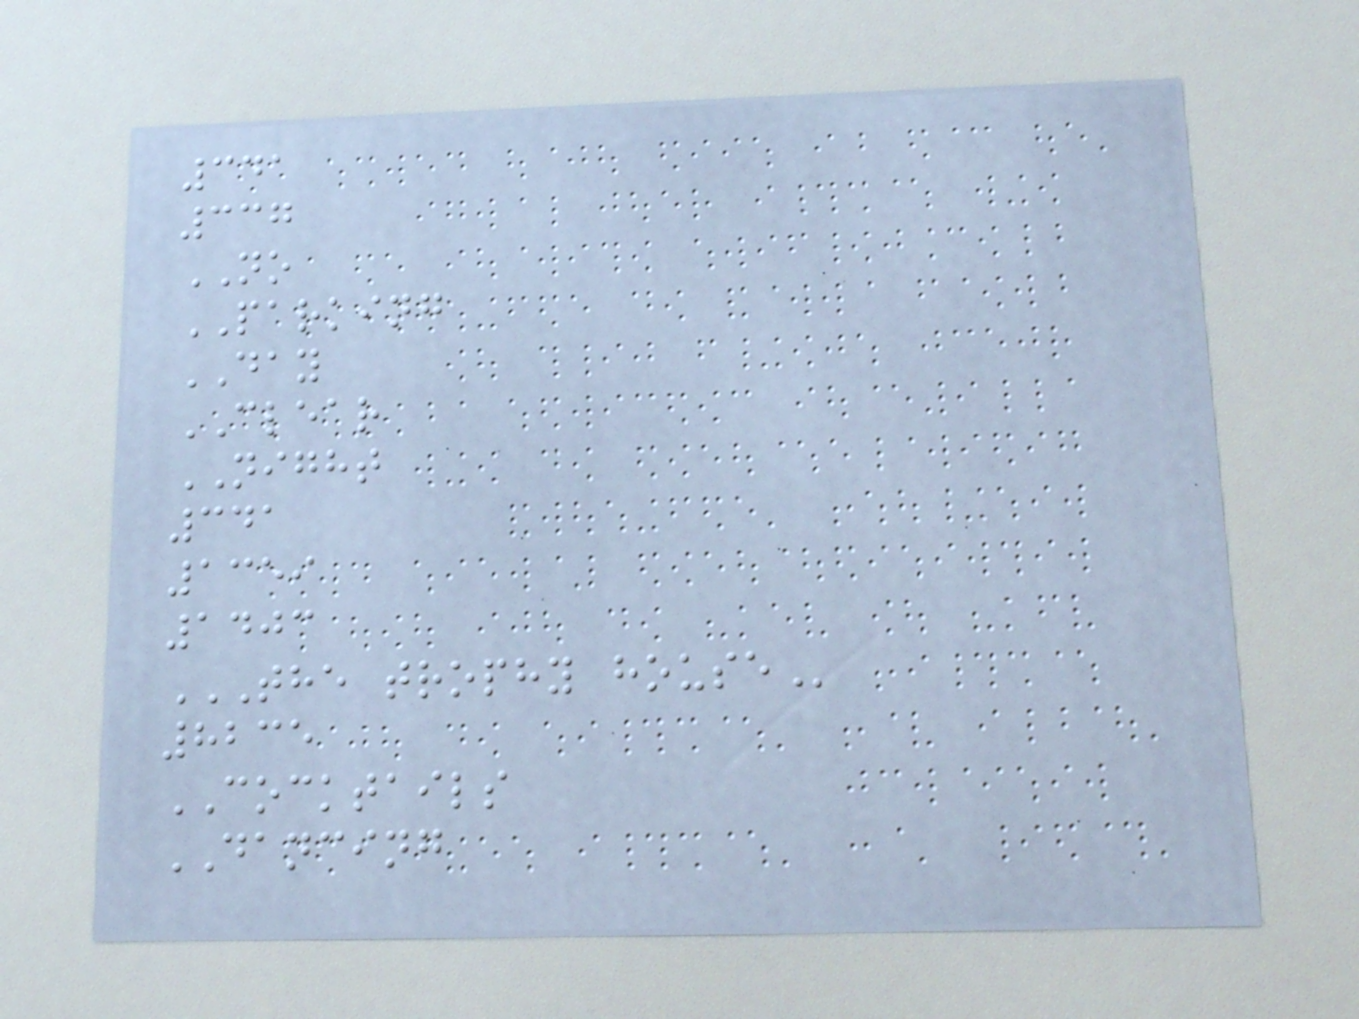341
337
NO
PARKING
DAY
CLEAR
NIGHT
341
1359
1403
THE TROPHY HOUSE
8235
COCKTAILS
DANCING
